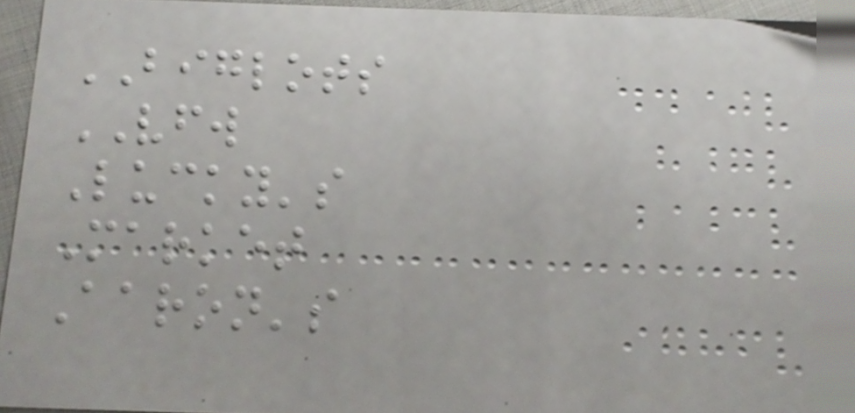BIGLOTS
VFW
Lucky's
Market
Aaron's
